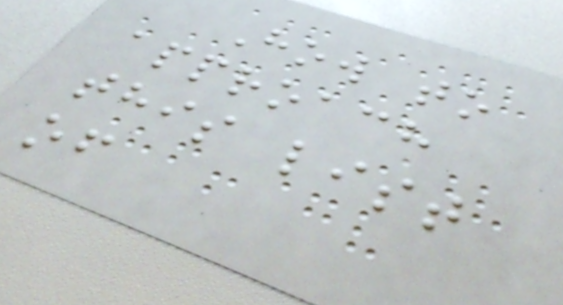How to
approach
this list
of
